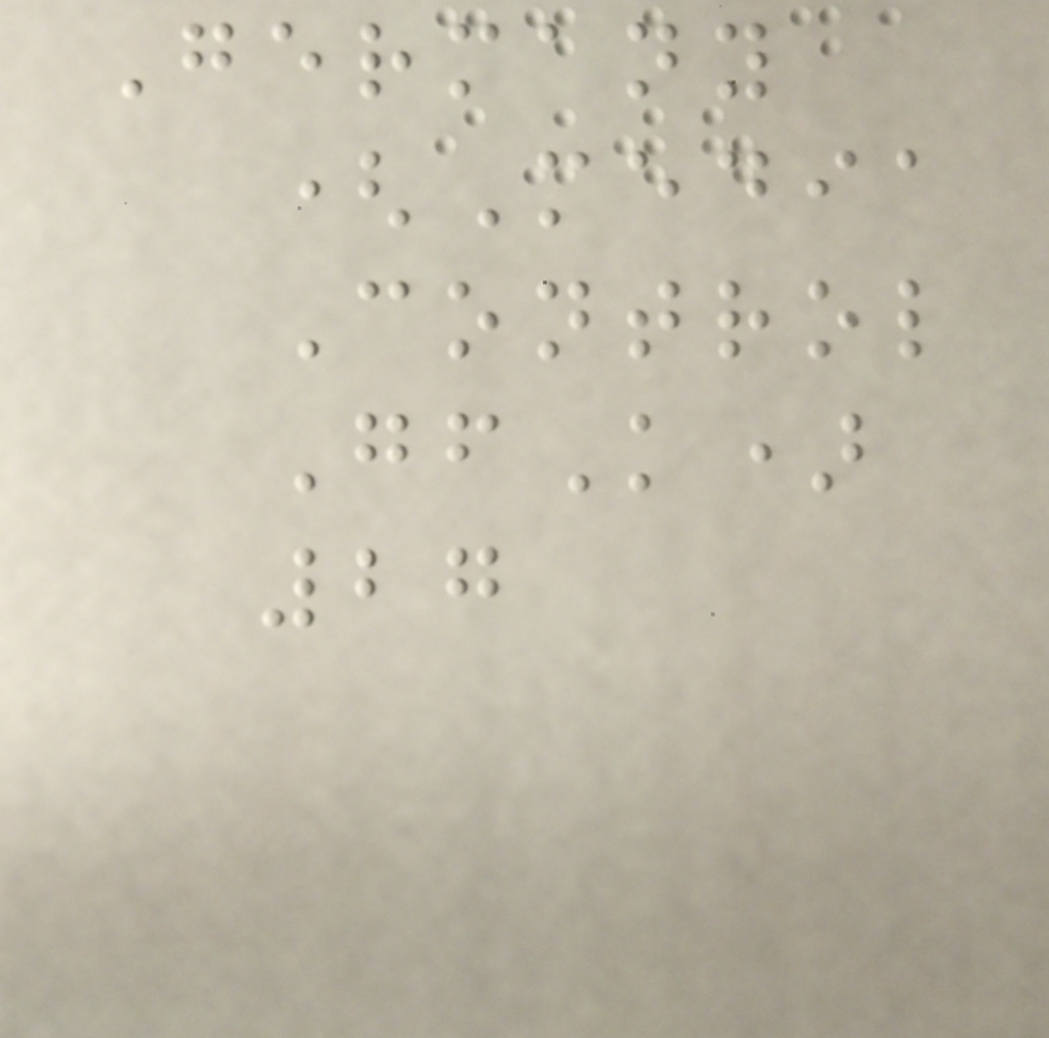Germany
(Media
Control
GfK)
27
